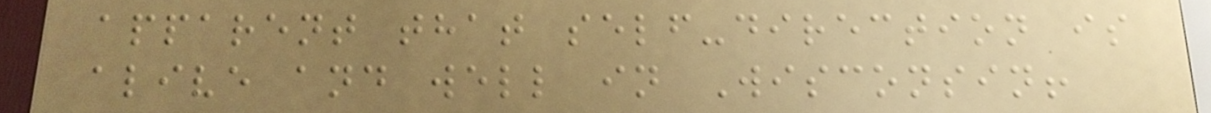apparent that self-direction is
alive and well in Wisconsin!
